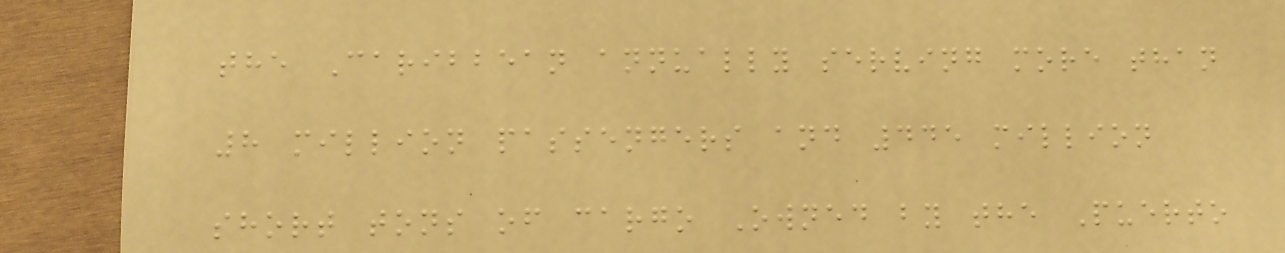the Caribbean annually serving more than
8 million passengers and 445 million
short tons of cargo Owned by the Puerto
